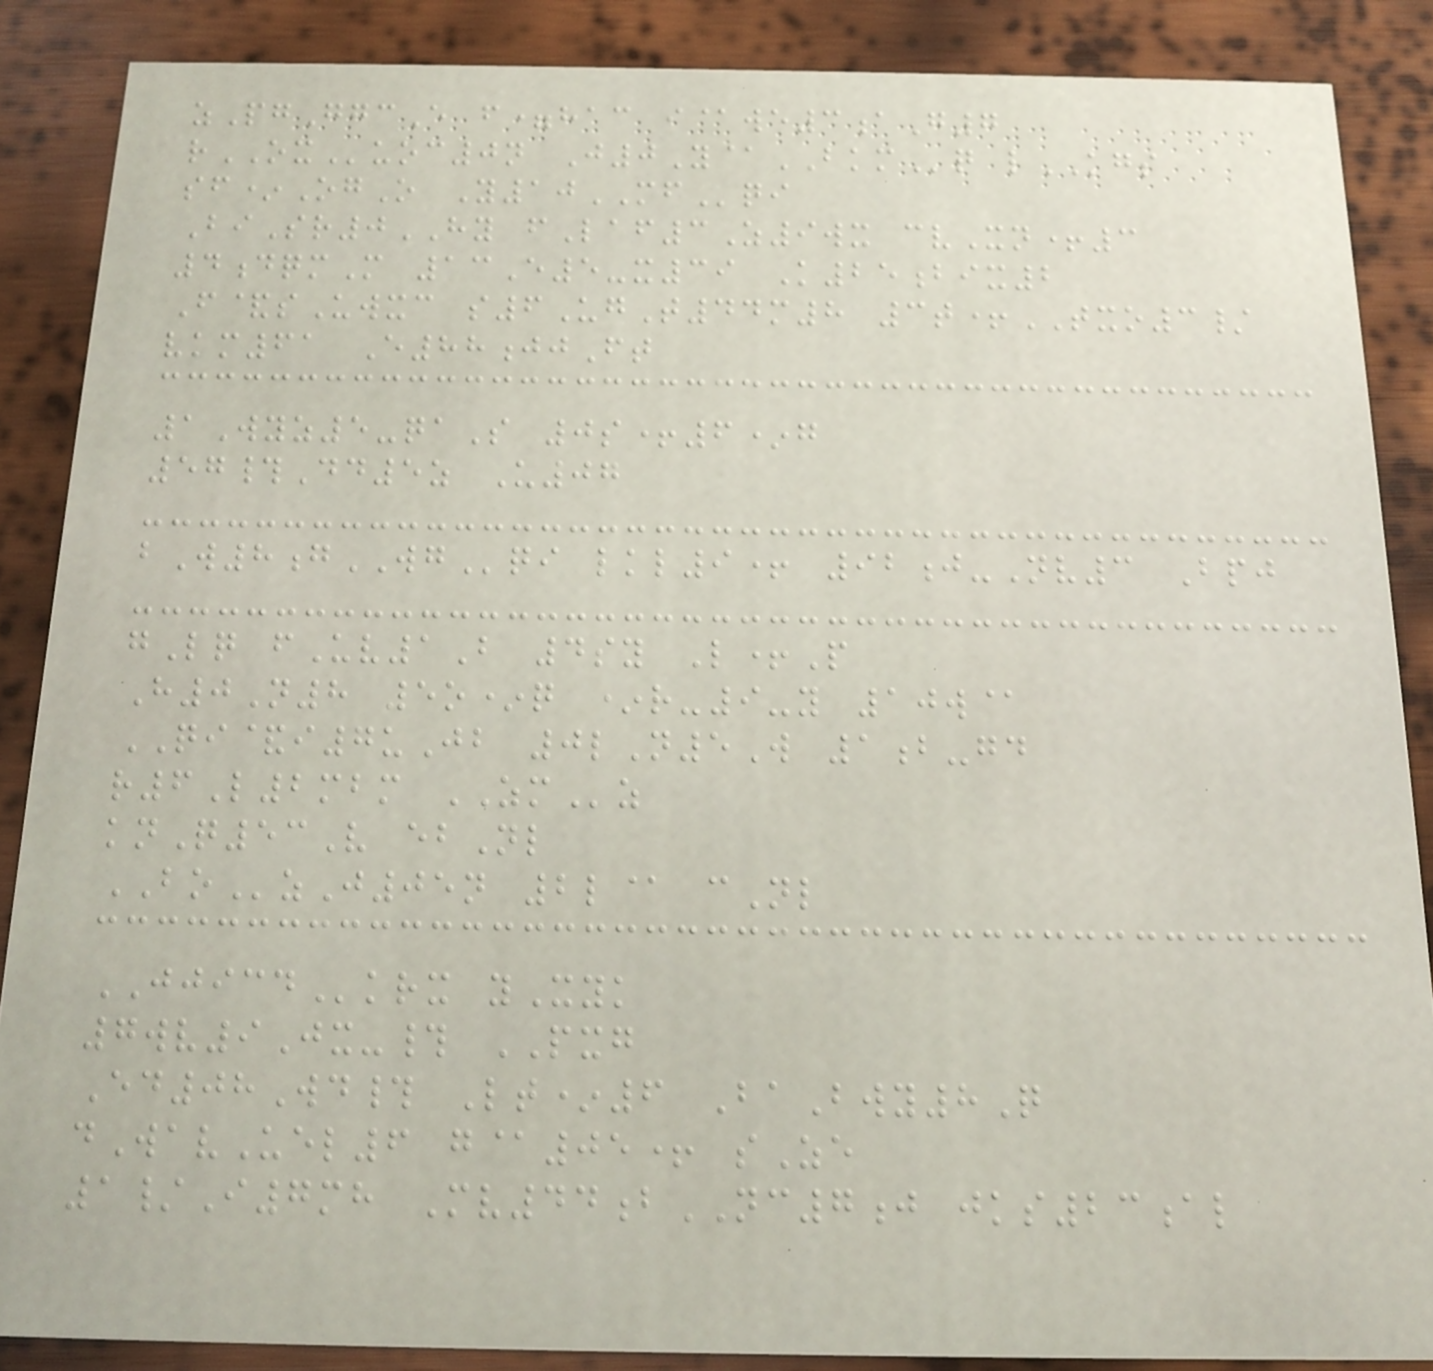zPgGgcE f=hac i@we3aG7
rOXuoc0n J0Y@BKMq lKGS
sf*OgO Y10MFqi
BiSr0HY fLaf3Z9wx cvXn+3
4dqmM 13E5-x39 K25bix2
F&sUwxc s6UgT44m8 3t+TXO3/
vkm61 E88jjFt
1Wyz5-qaS 0s+6*g
57#Dd5z U07
bW8gWGqi lkl9+ 92j-Nv3 Bpj
gLq fUv1B 4sy L+P
H0N8 5o*q *r-9-y 10w@
QI&i7uJb 0lN5W 1b-gd
r6L2mbm ZMz
knQ53V ebNl
BOzJ05n 2l@ cNl
JJICDkrx yXyk
7wv9Jx-# PXG
Ed08Wd# Lt*6 BaBwy8Q
dWavUel6 g@05+ sZe
1/I7mh Mv44bNC7j jks23al
